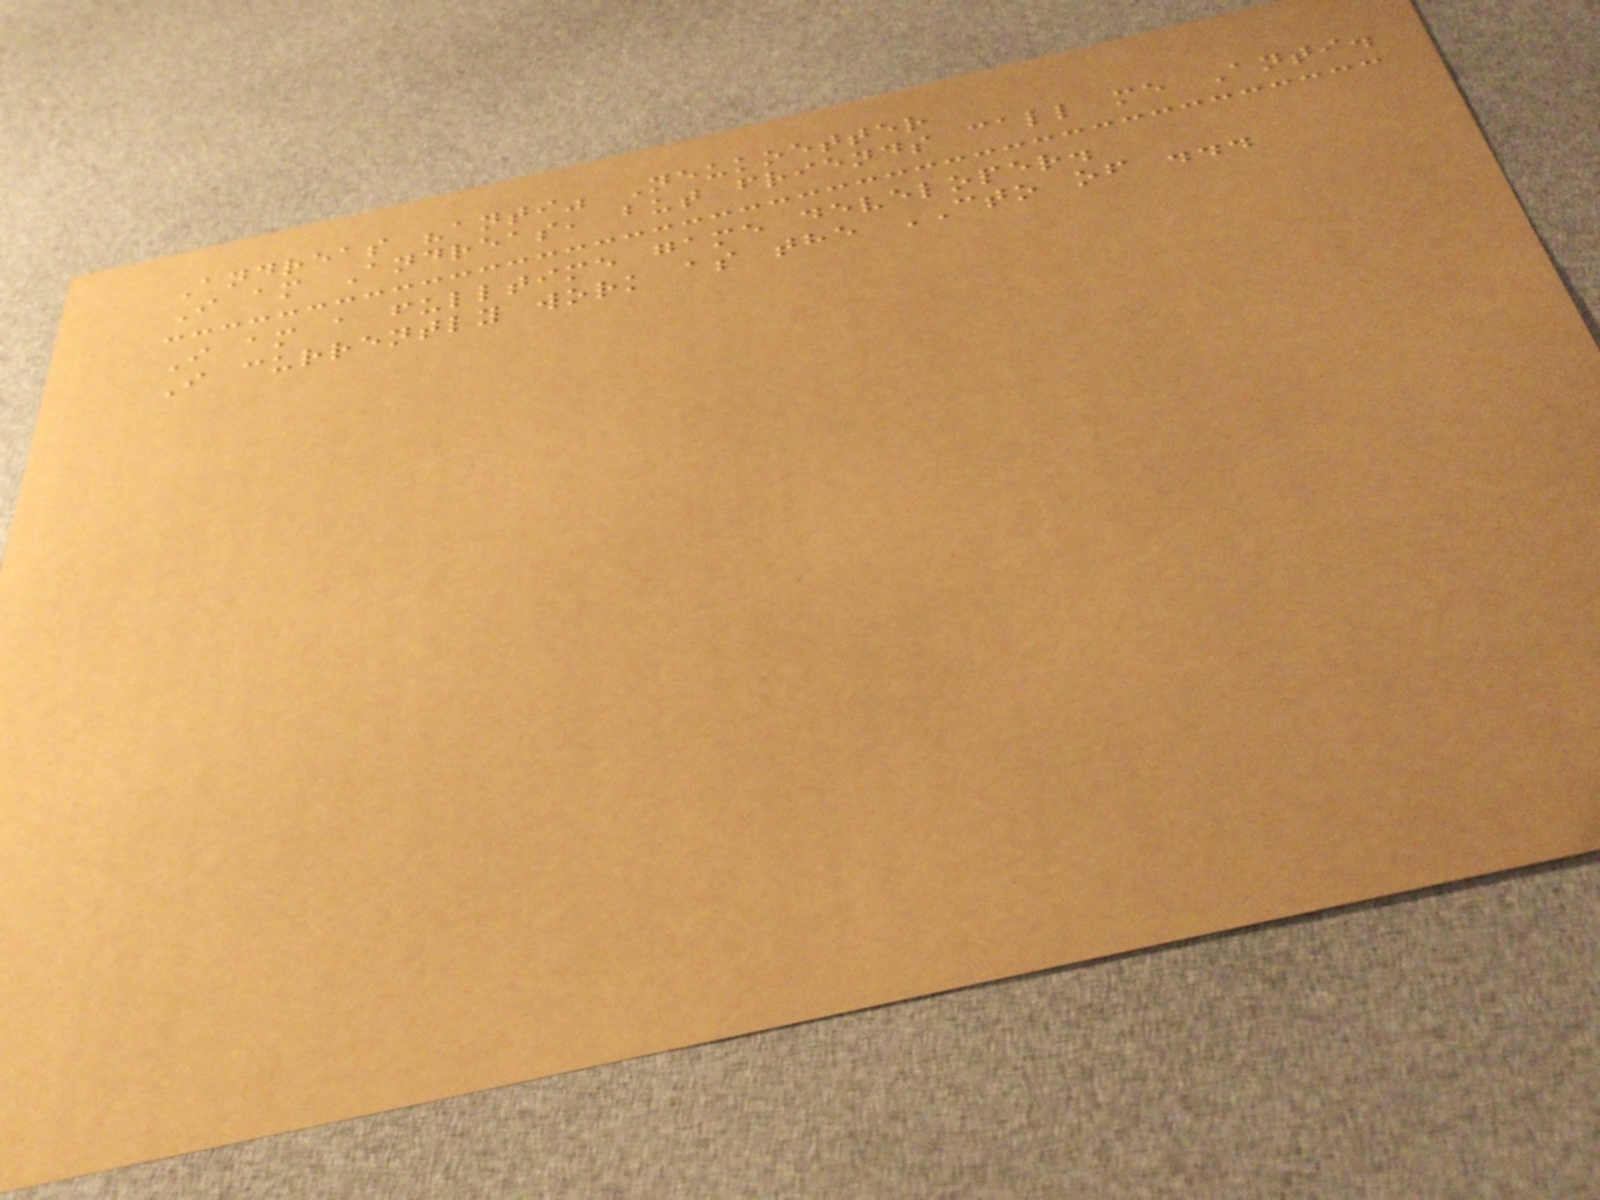Andreas "anti" Neukoetter
I am Andreas, but friends call me Anti.
I am a fulltime game developer.
I currently work as the CTO of ...
